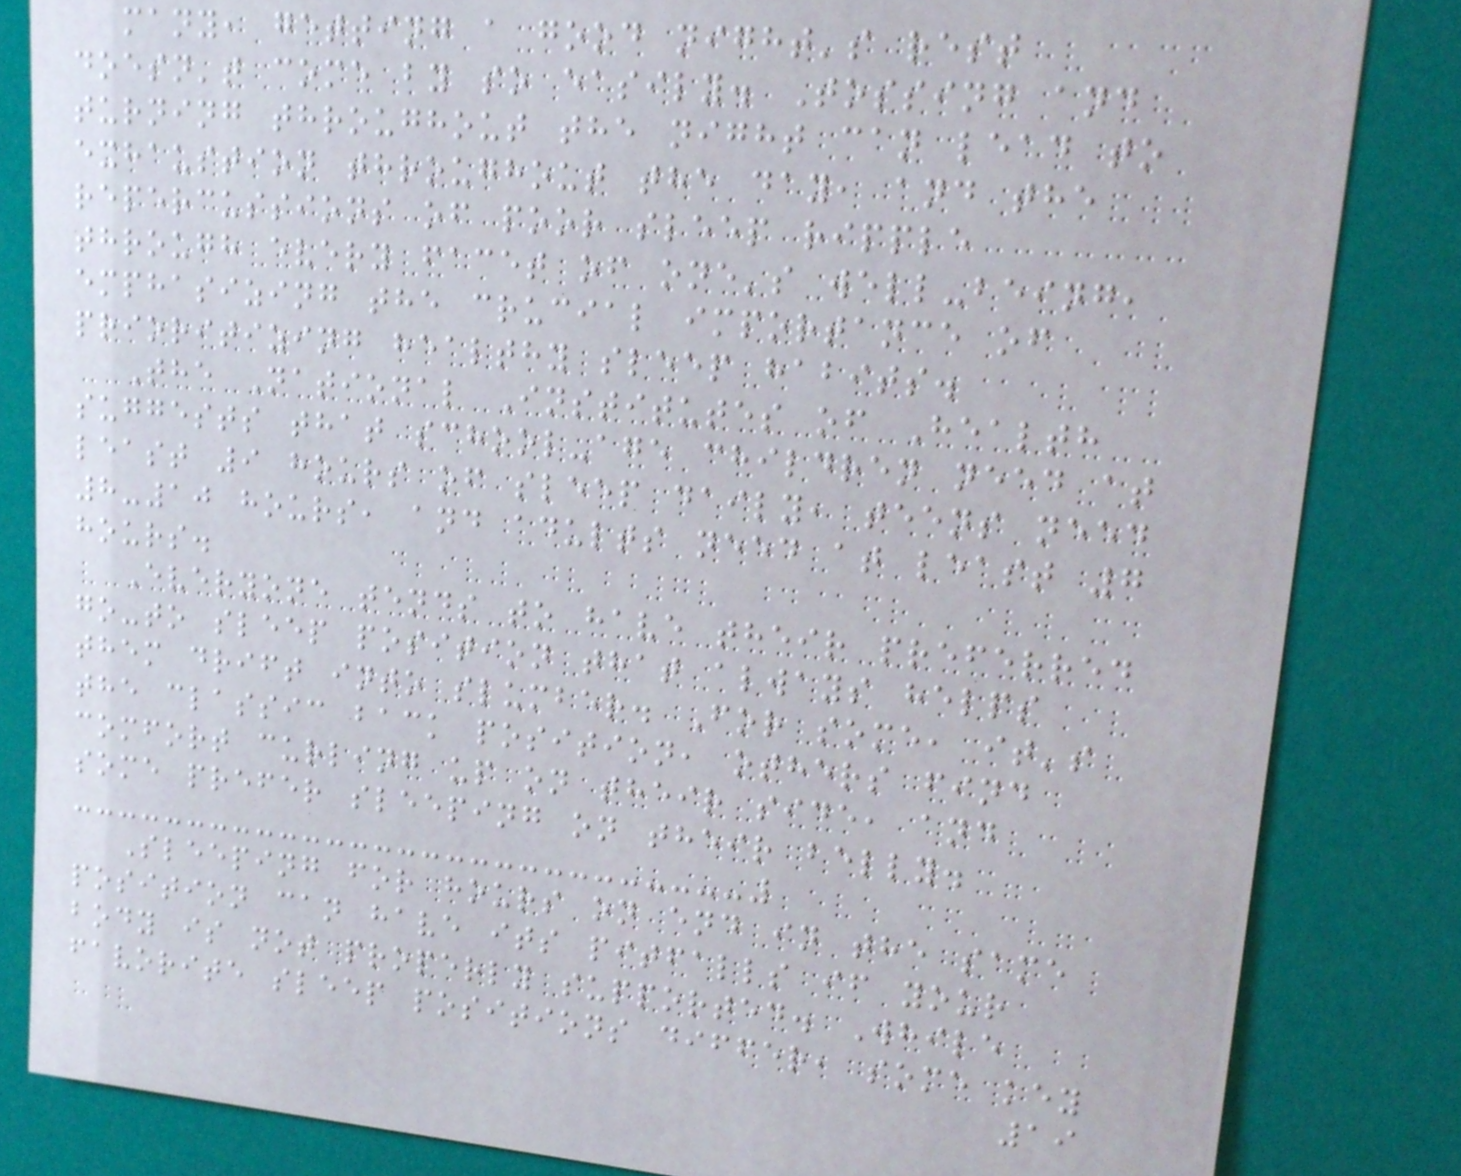many, getting a good night's rest
doesn't come by so easily. Tossing and
turning throughout the night can lead to
exhaustion throughout the day, and the
repercussions of poor sleep ripple
through every facet of one's well-being,
emphasizing the crucial importance of
prioritizing healthy sleep habits.
The National Institutes of Health
suggests that school-age children need at
least 9 hours of sleep daily, teens need
8-10 hours, and adults need at least 7
hours.
Everyone tends to have their preferred
go-to sleep position that always helps
them drift into slumber. For some, it's
the classic back position, others find
comfort curling up on their side, and
some prefer sleeping on their belly.
Sleeping for hours on end in the same
position can have its pitfalls if your
body is not properly supported. While
favorite sleep positions differ, some key
19
